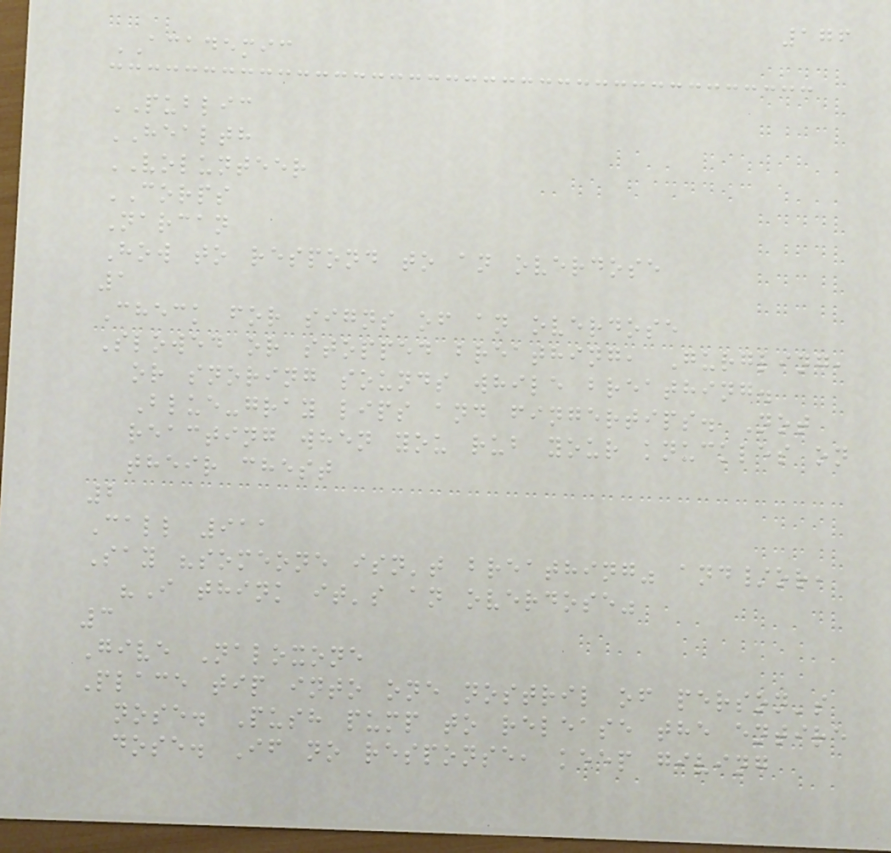176
ACADEMIC
PUBLIC
HEALTH
VOLUNTEER
CORPS
Narcan
How to respond to an overdose
1
Check for signs of an overdose
Slowed or stopped breathing, Gurgling,
or snoring sounds while breathing.
Blue-gray lips and fingertips. Not
reacting when you rub your knuckles on
their chest
2
Call 911
Say "someone isn't breathing" and/or,
"I think it's an overdose"
3
Give Naloxone
Place tip into one nostril of person's
nose. Push pump to release the entire
dose. If no response, keep giving
